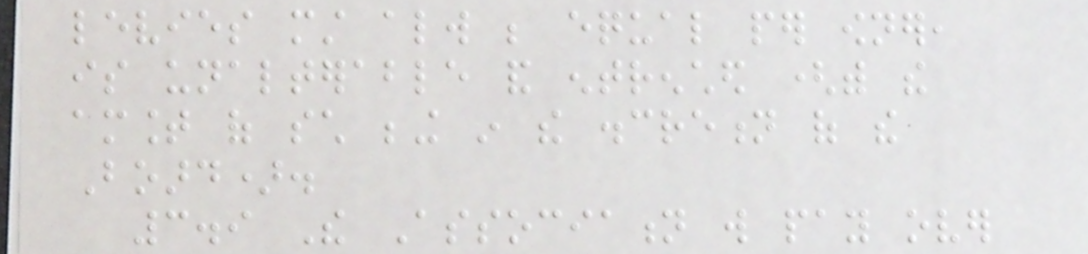levies must always be equal per owner,
is unalterable and entrenched (with the
amount of such being in the discretion of the
Board).
3.9 The Association will pay over
